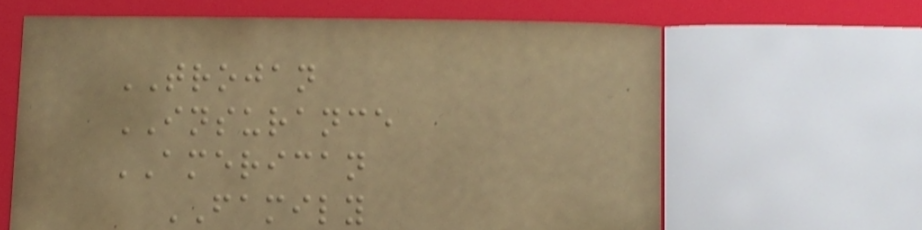TROJAN
INSURANCE
AMERICAN
FAMILY
